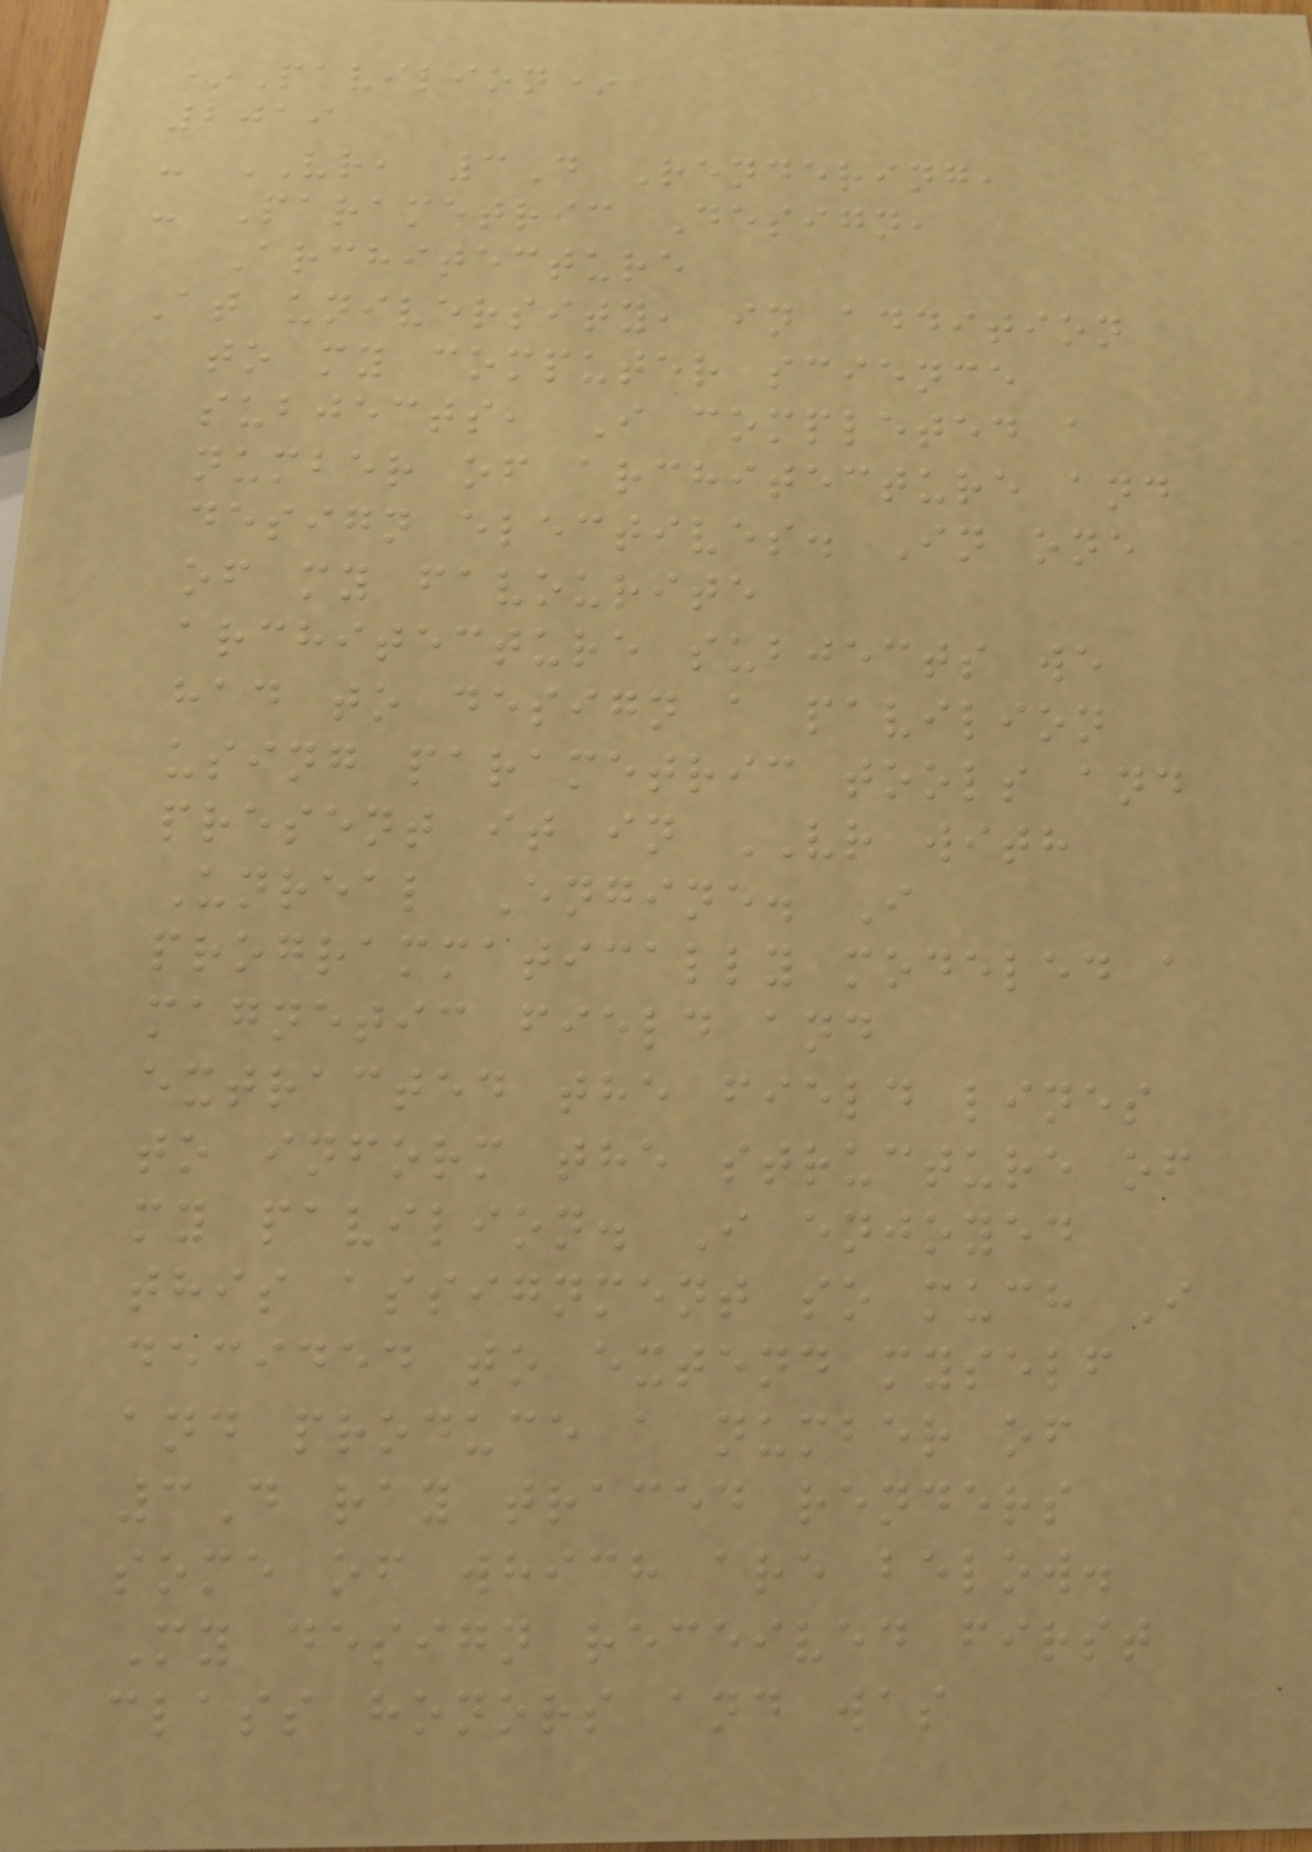*Pavilion*
2019
- VR, 3D Rendering,
- Parametric Design,
Architecture
At university, in addition
to my computer science
subjects, I completed a
number of architecture and
design electives. In one
of my favourite
architecture subjects we
had to design a pavilion
using parametric tools and
present it in VR with
Unreal Engine. I
programmatically modeled a
magnetic field and
extracted the field lines
to inform the structure of
my pavilion. I enjoyed
this assignment so much I
decided to extend myself
and produce a number of
3D ray traced renders
some of which are below.
My design received first
class honors and was
